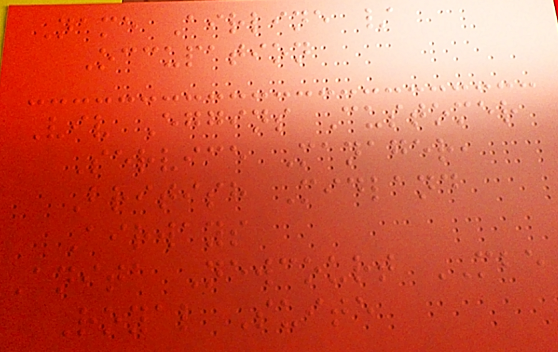Name Airline /
Occupation
Viv Eggins Customer
Service Manager,
British Midland
Airways
Anita Newcourt MBE
Royal Suite
